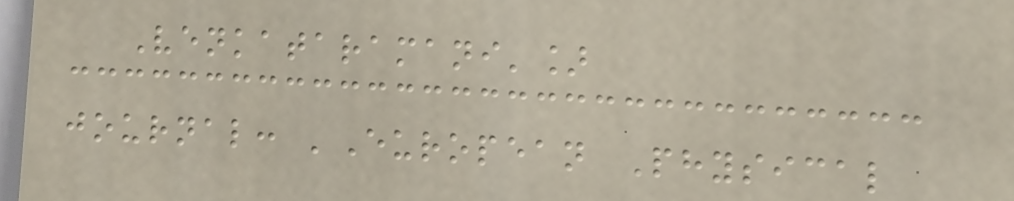Venkataramani']
journal: 'European Physical
